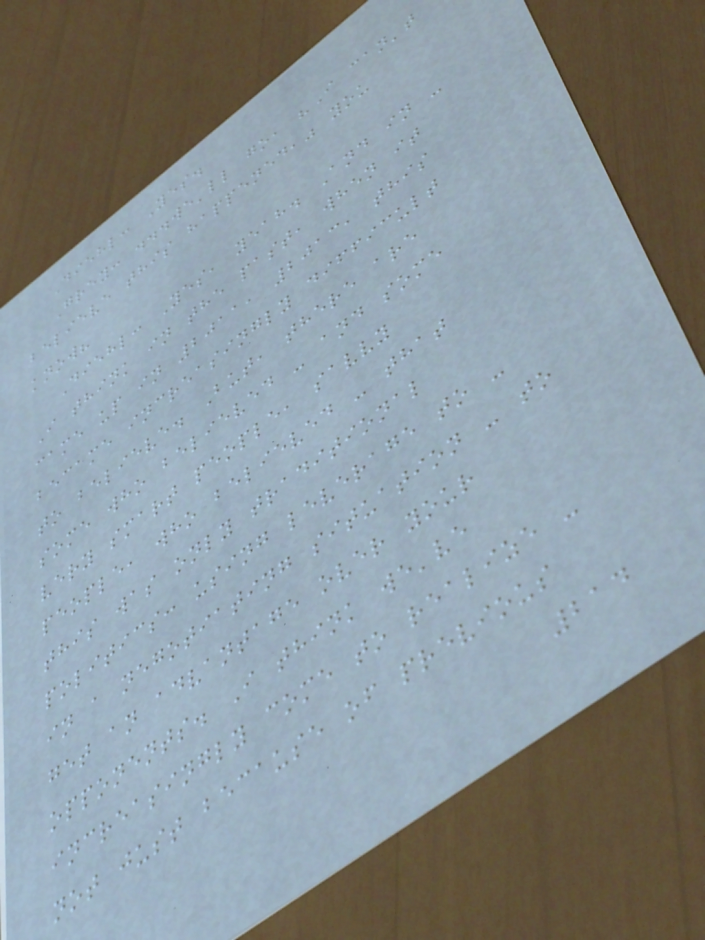Diehl: Yes.
Grey: ...we'll go, "I can't
believe this happened," you
know?
Diehl: Yes, yeah. And in -
I think in the past, when it
came up in 2011, 2013, this
became increasingly difficult
to believe. But, there are
some who believed - and some
very smart people, savvy
people, who believed - that
this was only traditional
politics: using leverage to -
in a negotiating situation - to
get an advantage over your
opponents. I think we've
increasingly come to realize -
not just because of previous
214
